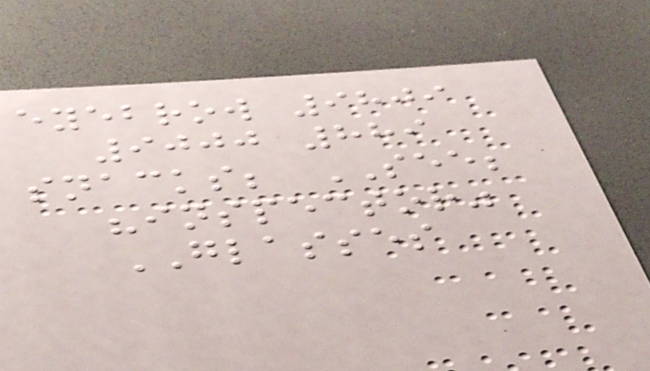eyebrow 9809
9000 889
snacks; SEE;
"inspector"
GLASSES
